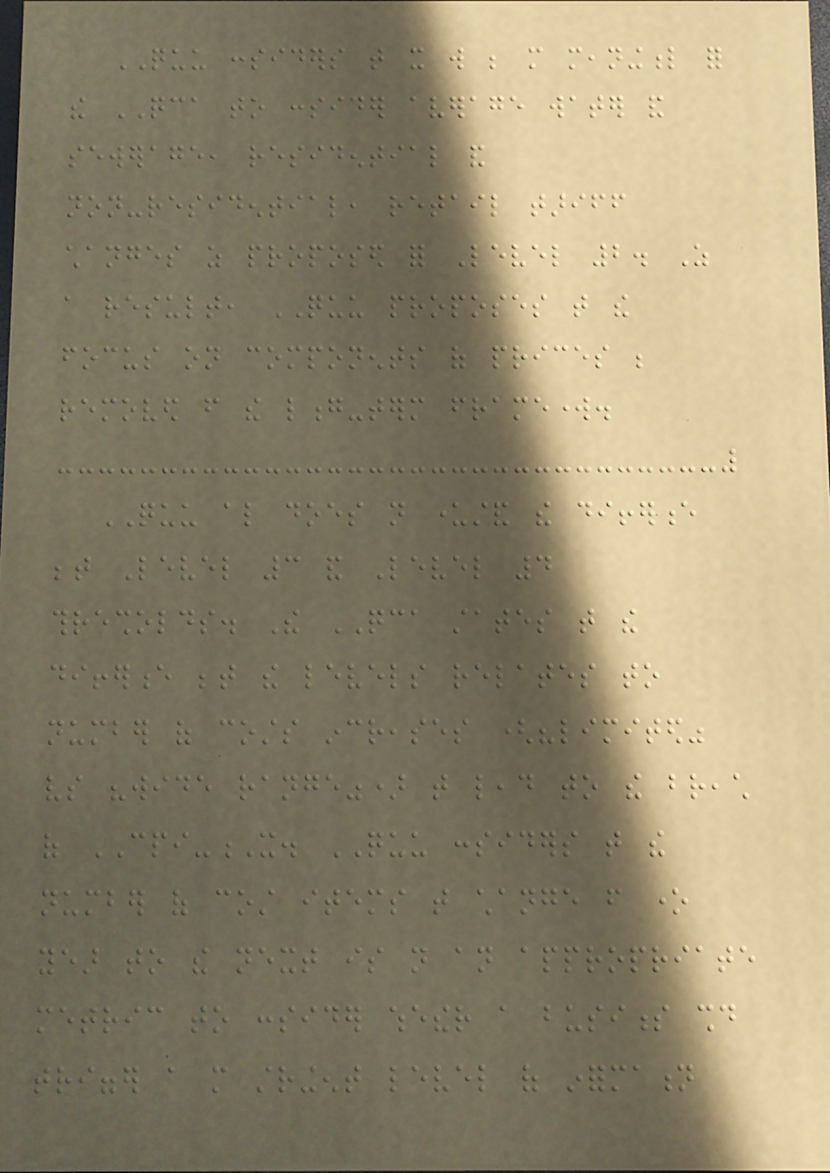QUU considers that it will be more meaningful for
the QCA to consider average water and
sewerage, residential and
non-residential, retail tariff
changes as proposed for Level 2. As
a result, QUU proposes that the
focus on components of prices be
removed from the long-term framework.
QUU also does not understand the difference
between Level 3 and Level 4
thresholds. The QCA states that the
difference between the levels relates to
number of costs increases ("limited"
vs "wide range") that lead to the breach
of CPI-X. QUU considers that the
number of cost items that change from one
year to the next is not an appropriate
metric to consider whether a business should
trigger a more stringent level of information
